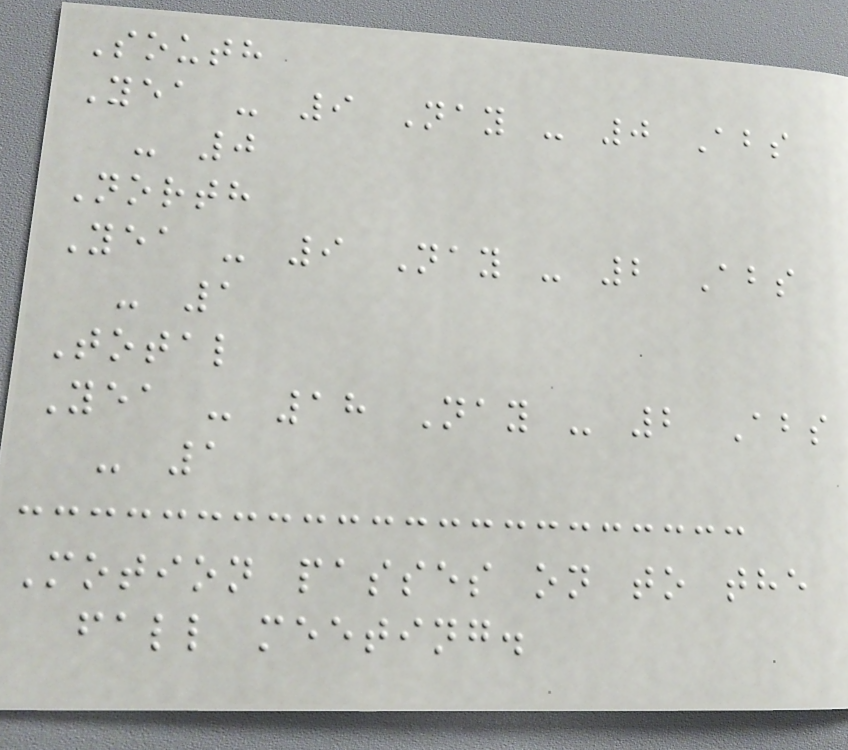South
Yea - 9 Nay - 0 Abs
- 0
North
Yea - 9 Nay - 2 Abs
- 1
Total
Yea - 18 Nay - 2 Abs
- 1
Motion passes on to the
fall meeting.
